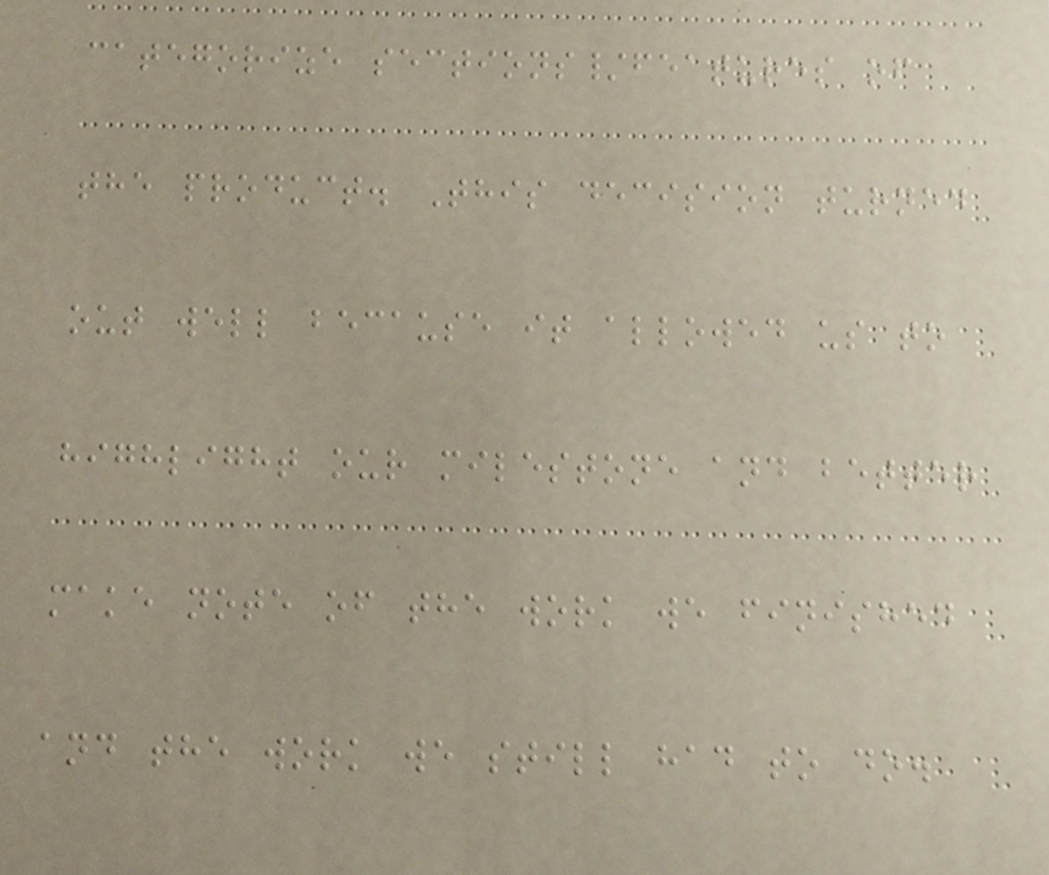categorize sections/features of
the product. This decision turned
out well because it allowed us to
highlight our milestone and better
make note of the work we finished
and the work we still had to do.
